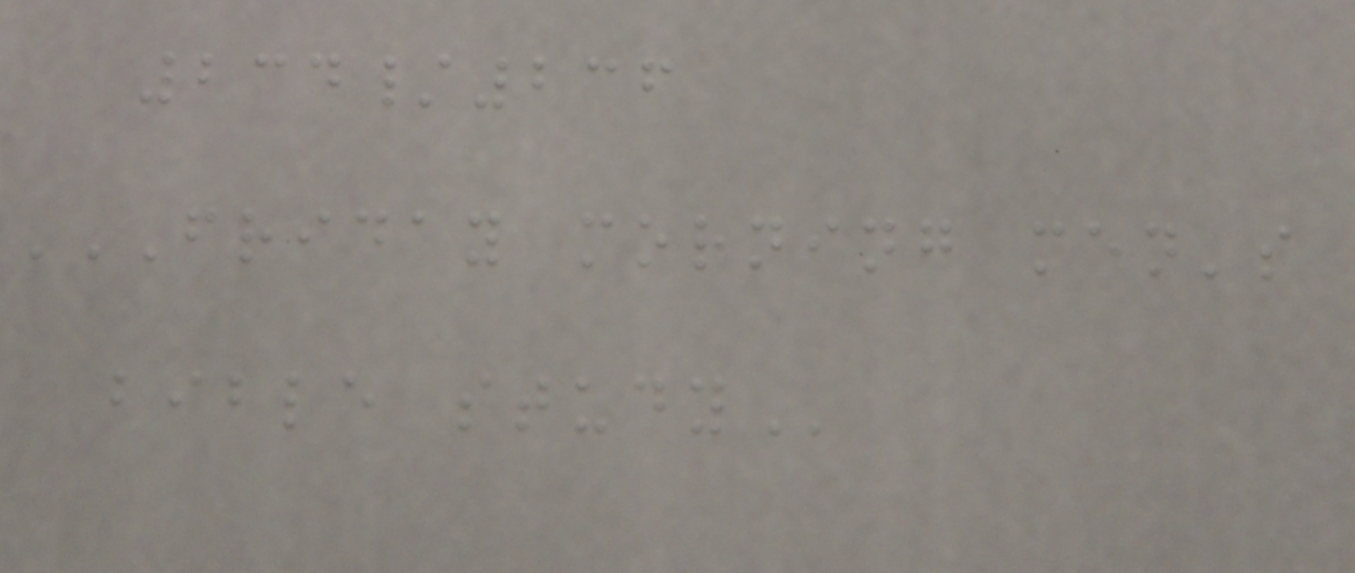234/236
FRIDAY MORNING MEN'S
BIBLE STUDY
